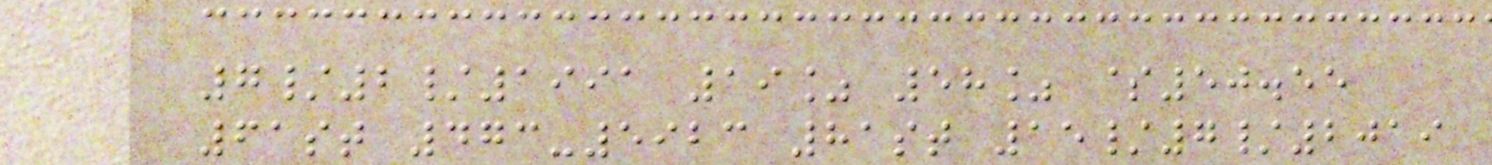7/2/1991 19% 58% $50.55
61st 473-5923 81st 15/7/2019
